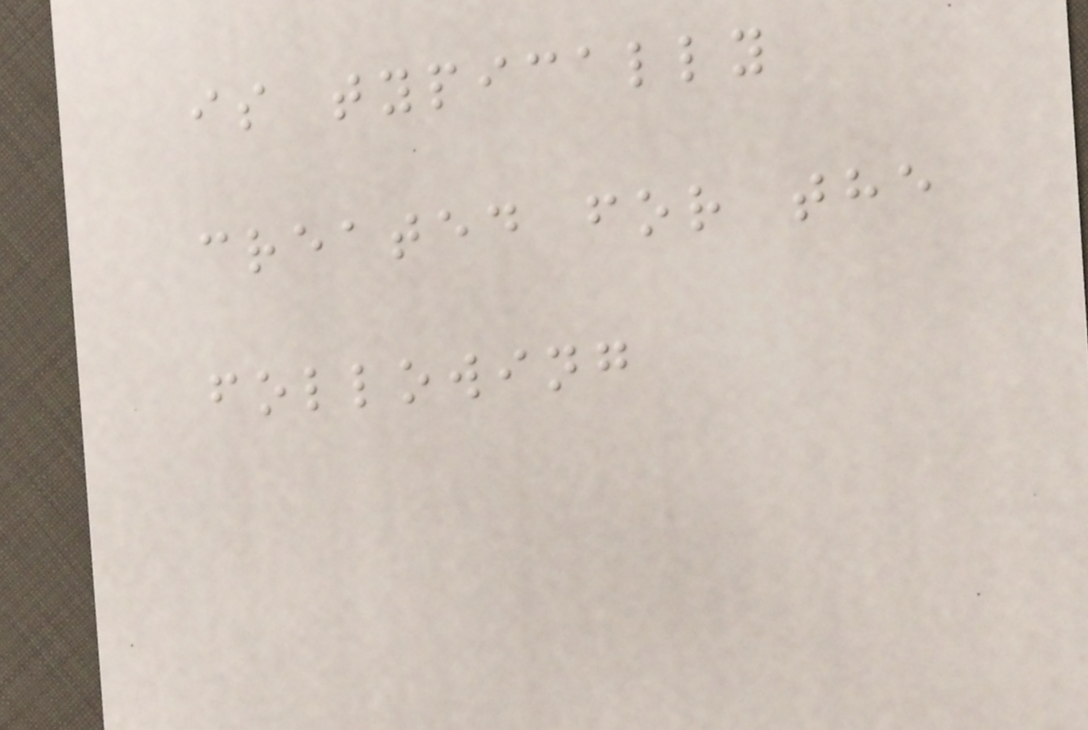is typically
created for the
following
